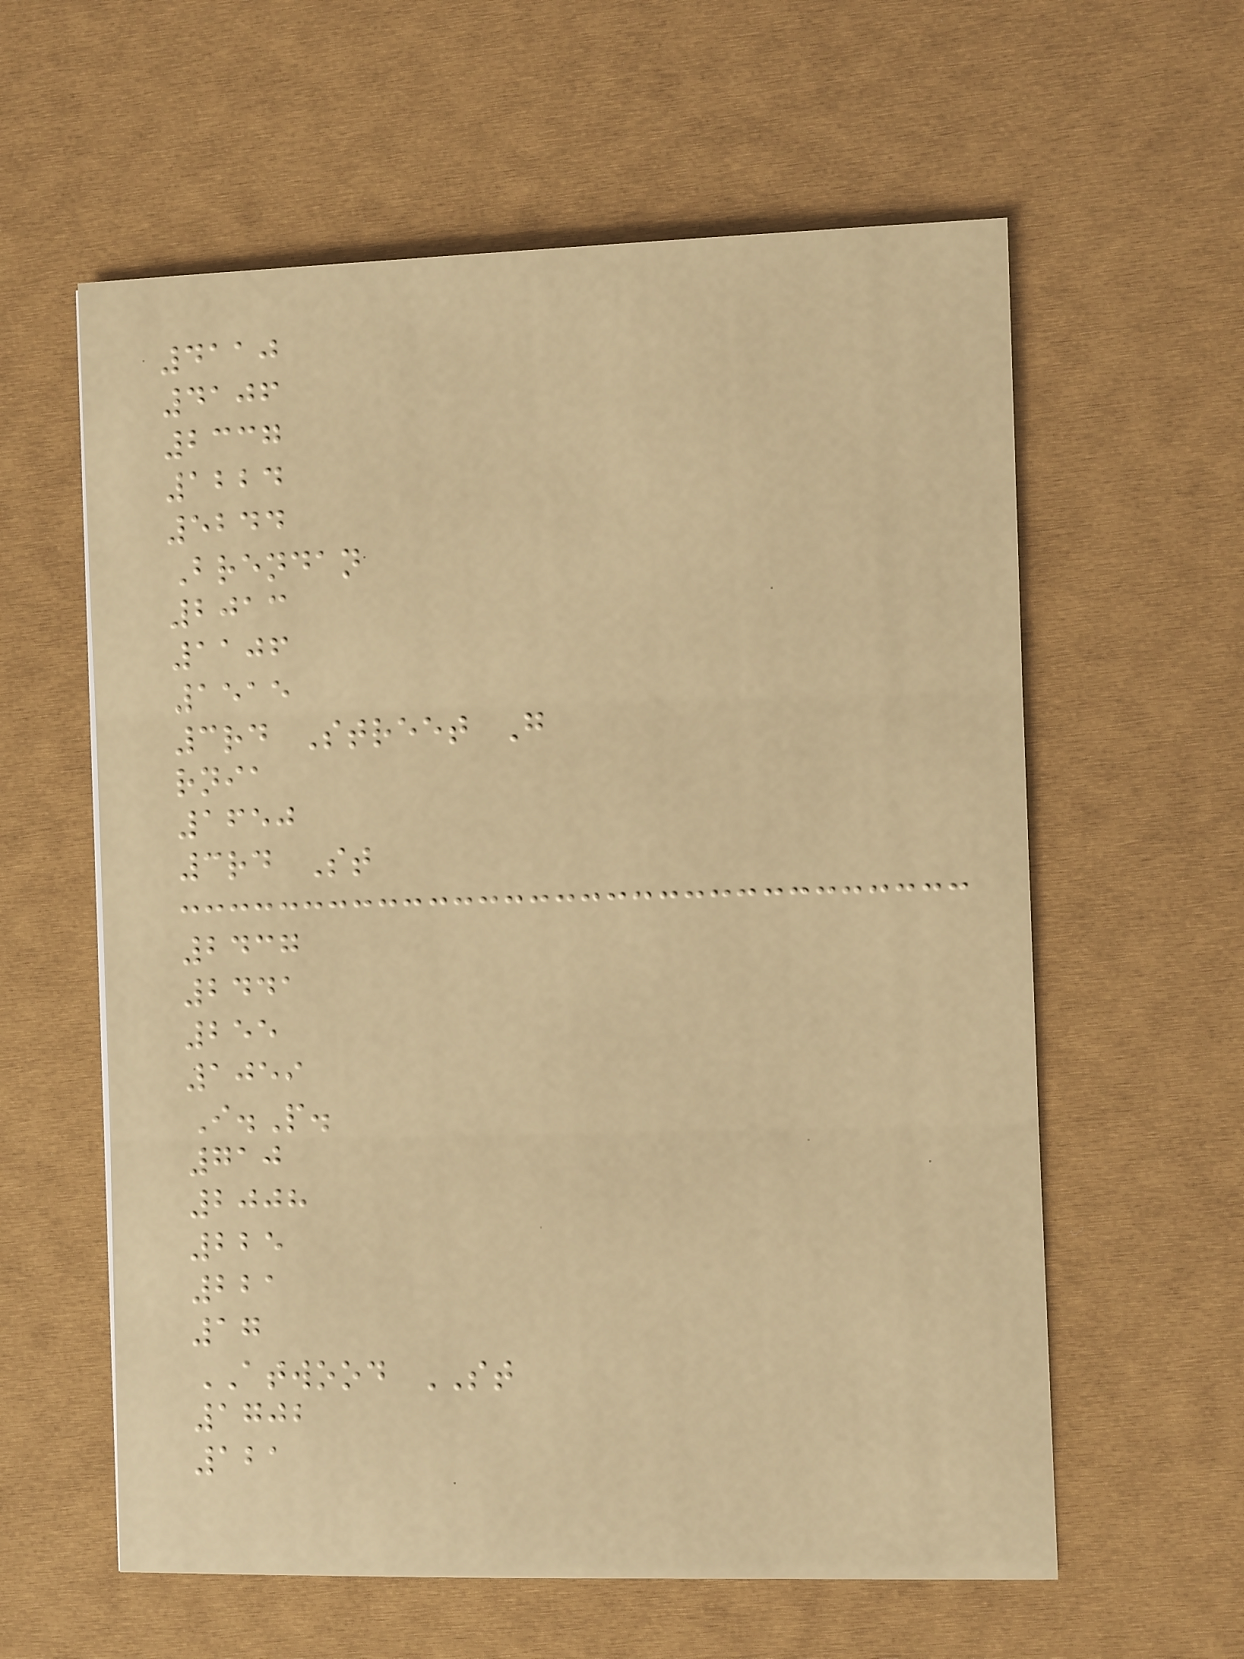4110
4106
2337
1224
5244
Brendan
2013
1106
1515
3rd Street G
rnia
1650
3rd St
2437
2441
255
1059
I.P.
710
2008
225
221
17
ATWOOD ST
1702
121
